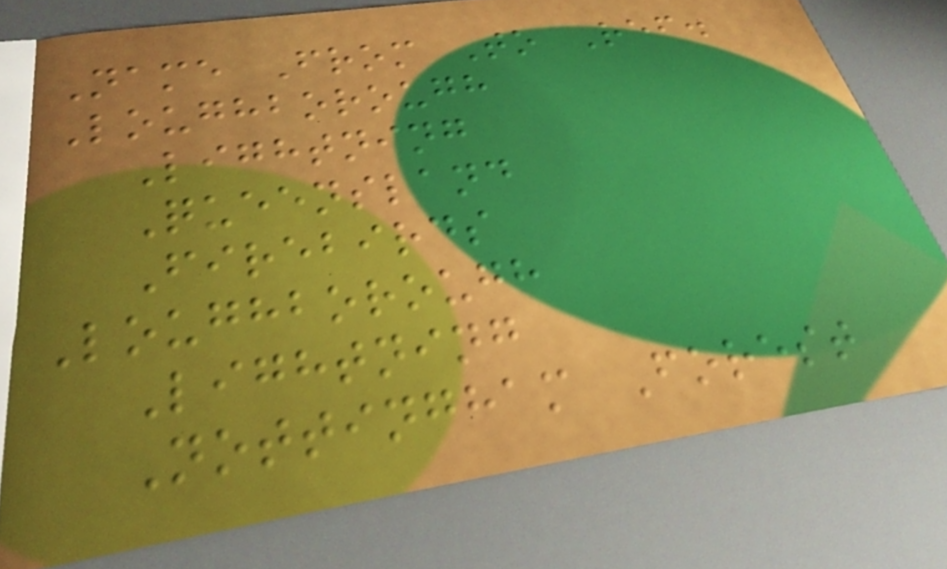Name From To Ref.
Loughborough
Lightning
Queensland
Firebirds
Loughborough
Lightning
Nottingham Forest
